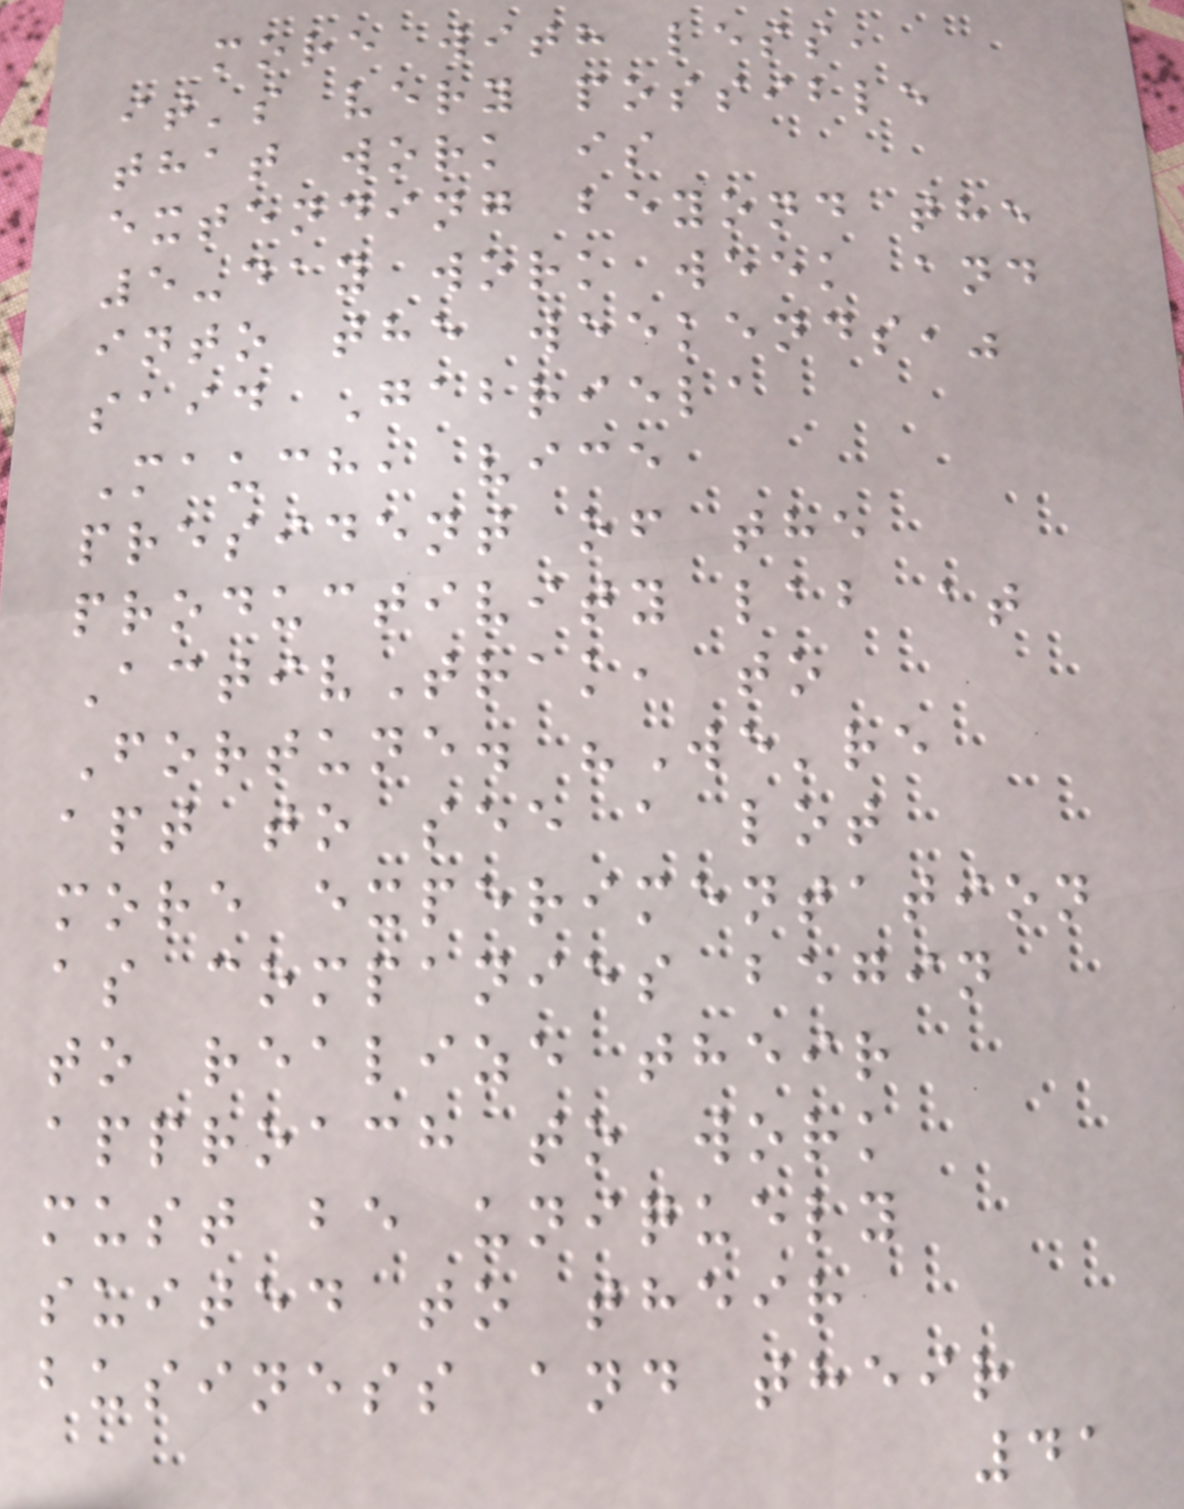more with less,
it's very possible
that work is
extending beyond the
5-day work week and
into the weekends,"
said Gabriela
Mauch, vice
president of the
productivity lab at
ActivTrak, to
Fortune. "We're
apt to see a lot
more experimentation
as companies begin
to realize their
approach to work
must be uniquely
suited to their
business and their
41
